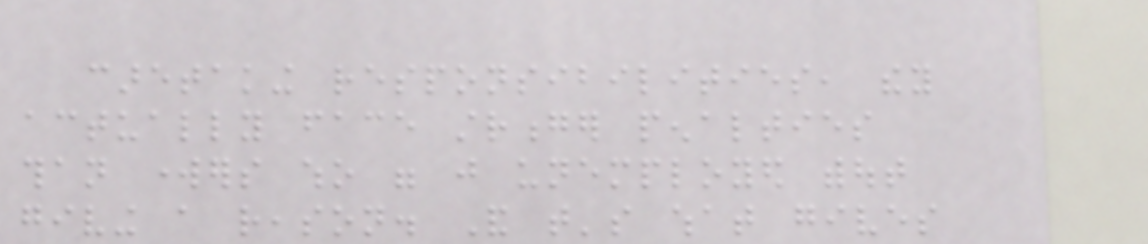caretaking responsibilities, they
actually face stronger penalties
than workers who were just unemployed without
giving a reason. And that's what gives
